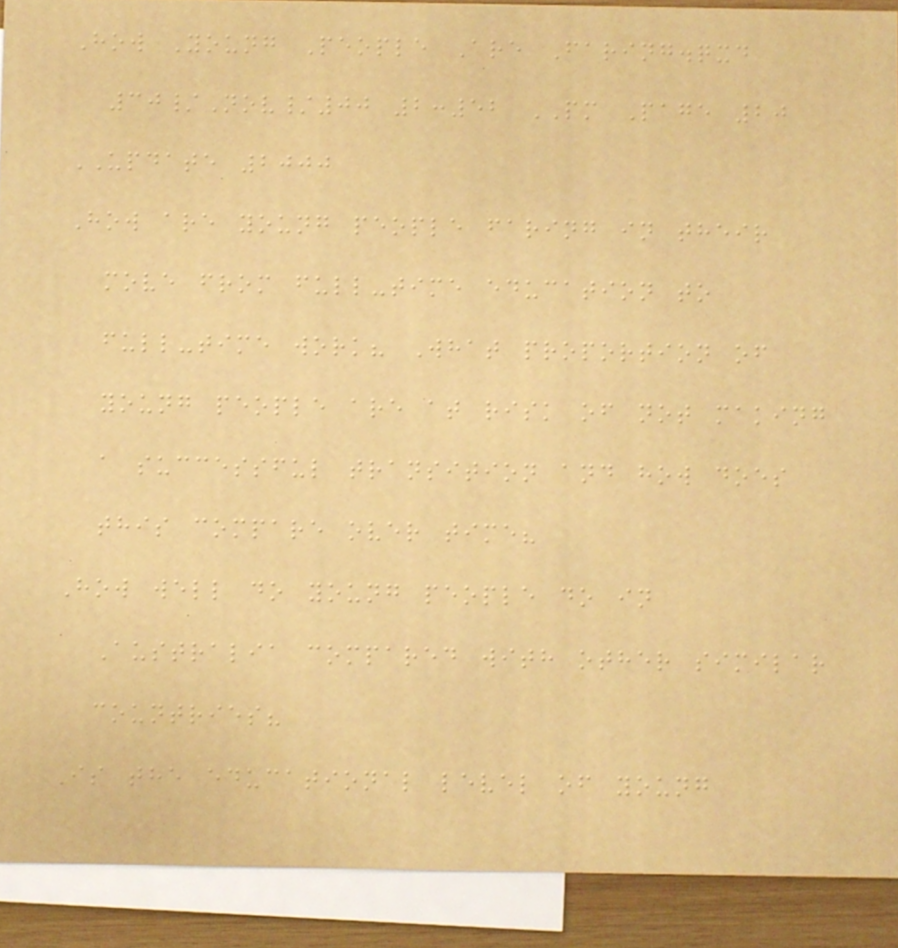How Young People Are Faring.qxd
30/Nov/00 2:52 PM Page 20
UPDATE 2000
How are young people faring in their
move from full-time education to
full-time work? What proportion of
young people are at risk of not making
a successful transition and how does
this compare over time?
How well do young people do in
Australia compared with other similar
countries?
Is the educational level of young
